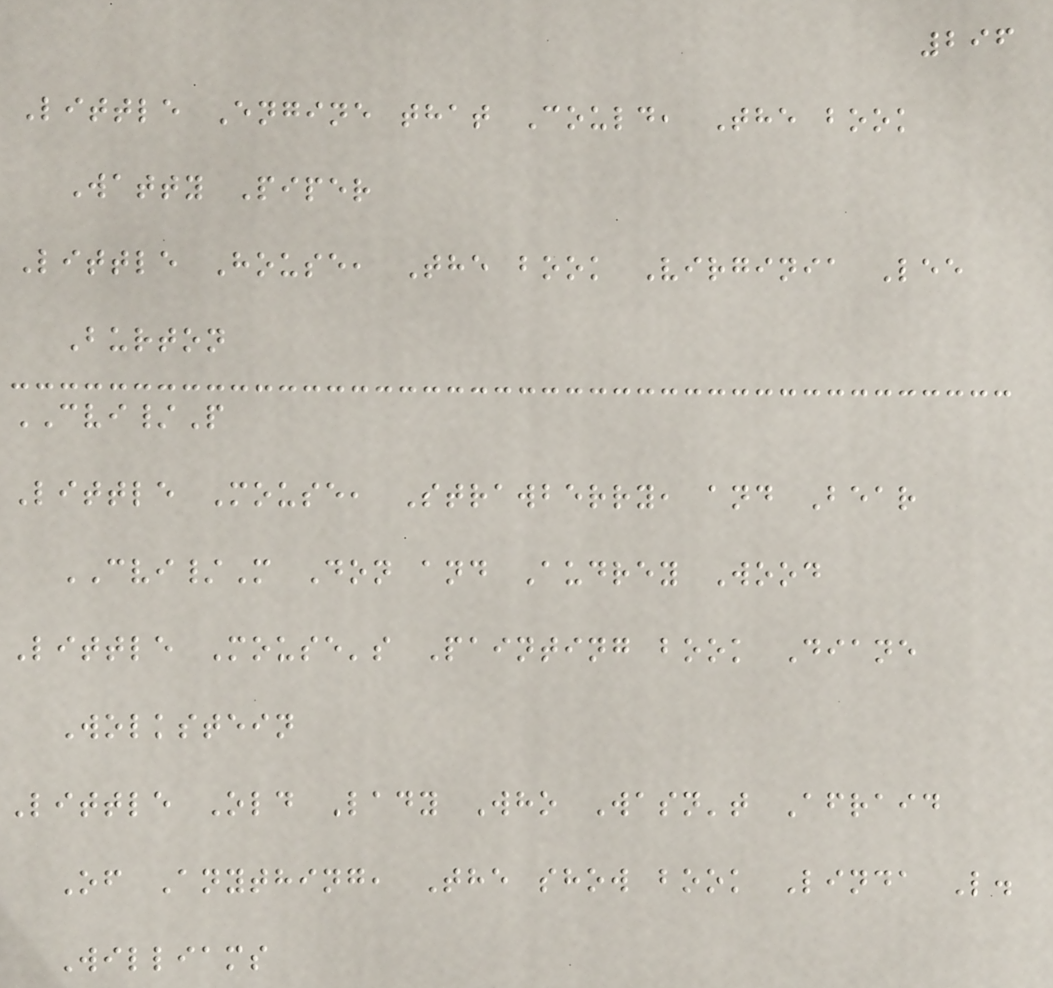296
Little Engine that Could, The book
Watty Piper
Little House, The book Virginia Lee
Burton
CVI/P
Little Mouse, Strawberry, and Bear
CVI/M Don and Audrey Wood
Little Mouse's Painting book Diane
Wolkstein
Little Old Lady Who Wasn't Afraid
Of Anything, The show book Linda L.
Williams
